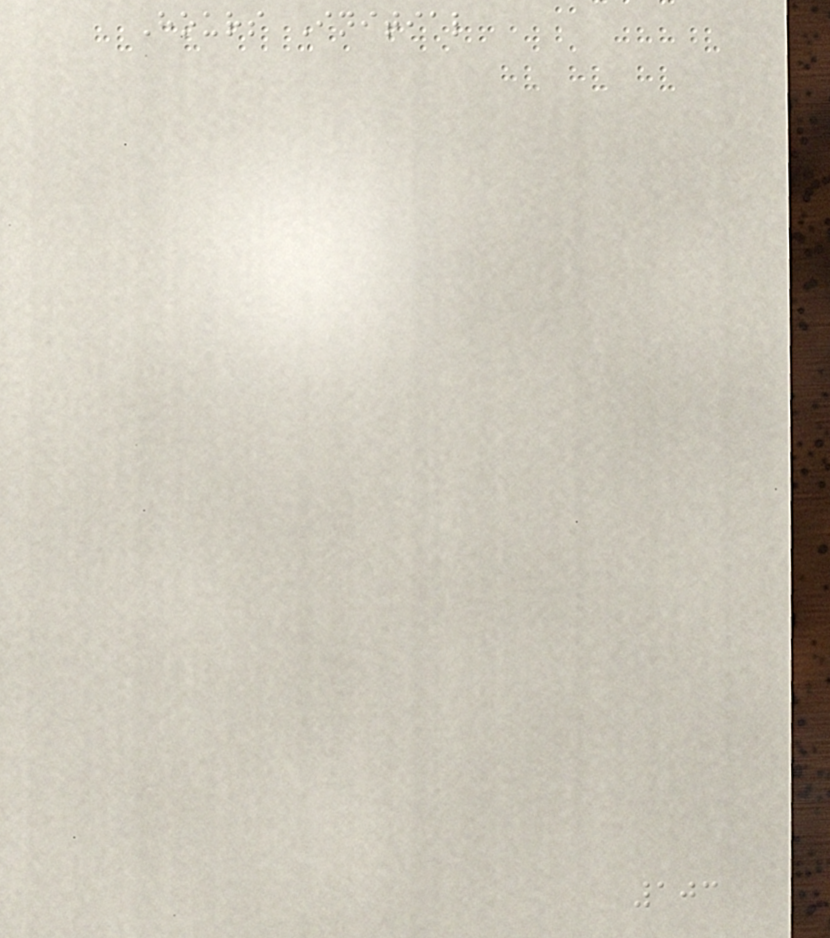Hours Initial
103
